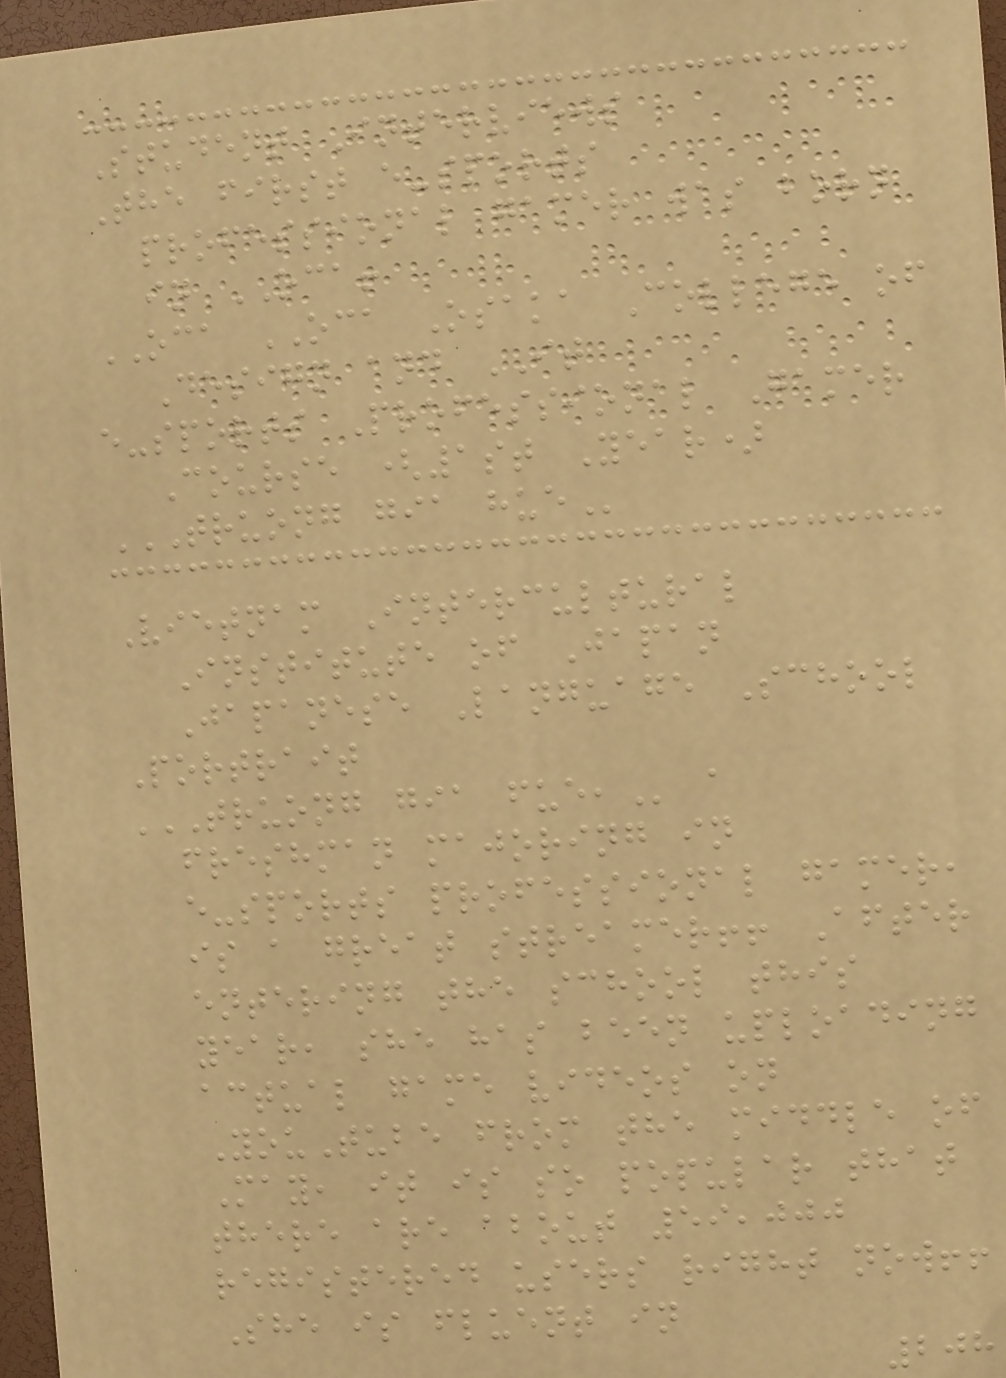Student Interviews
The first e-sports
professional gamer was born
in OCA!
OCA OCA Osaka College of
Design and IT
e-sports Professional Gamer
Course (1st Year)
TRUONG GIA HUE
Vietnam Intercultural
Institute of Japan
Japanese Language School
Portrait
TRUONG GIA FUE, a
freshman majoring in
e-sports professional gamer,
is a great streamer!! After
entering the school this
year, she has been uploading
actual game videos on
YouTube from the middle of
May, it is so popular that
there are about 59,000
registered users right now!!
She is fluent in
208
